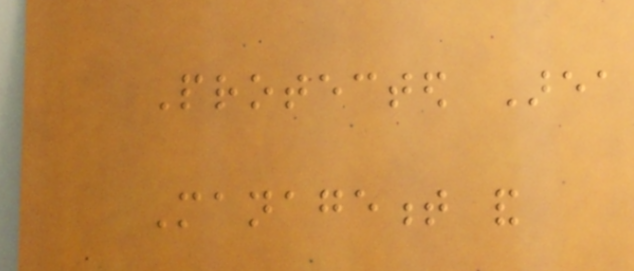Protected Area
Management and
